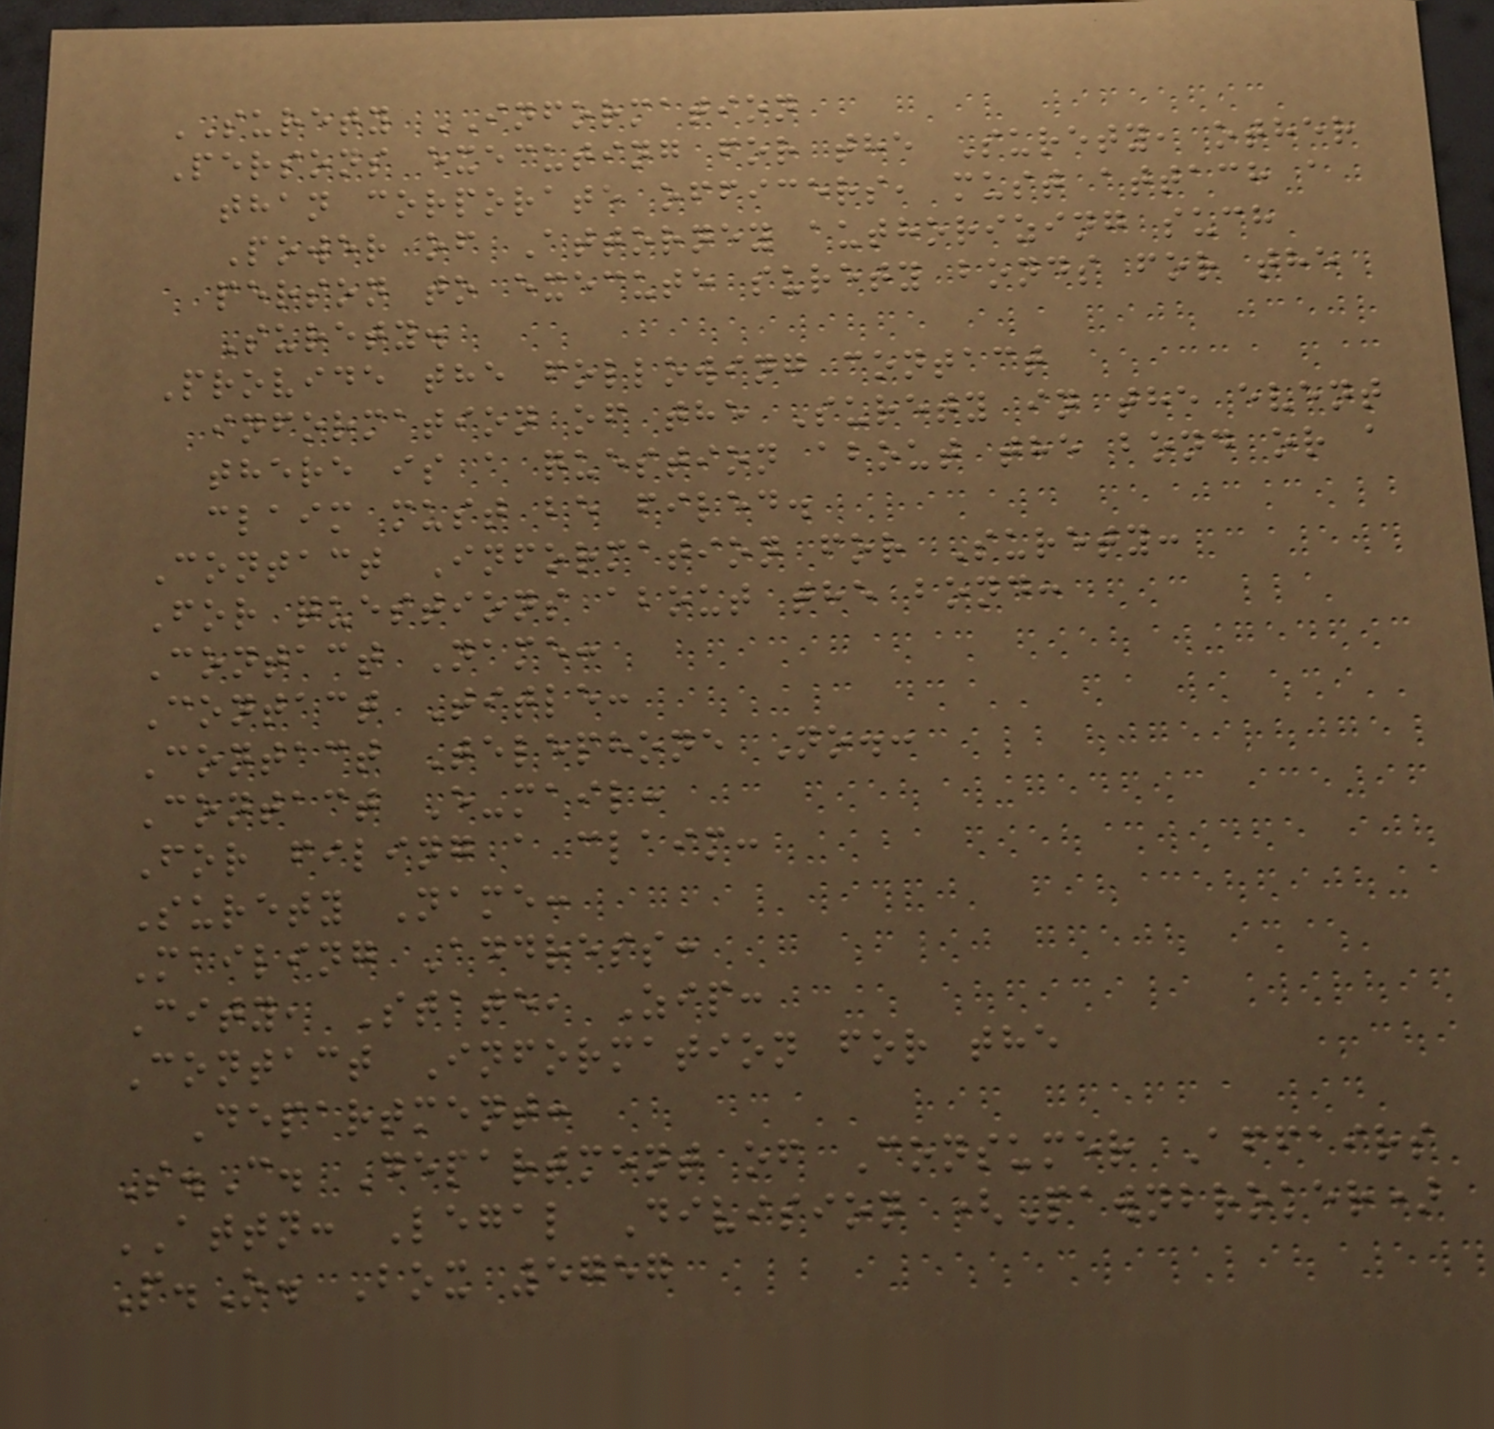SURETY INFORMATION
Persons executing for the Surety, other
than corporate officers, must attach a
Power of Attorney authorizing such
person to execute surety bonds for the
Surety.
Provide the following contact
information of the Surety in the event
there is a question about the bond or a
claim must be filed.
Contact Information for Surety:
For questions about the bond:
Contact Name:
Contact Title:
Contact Telephone No.:
Contact E-mail:
For filing a claim:
Surety Name:
Mailing Address:
City, State, Zip:
Contact Information for the
Department:
S.C. Department of Consumer Affairs
ATTN: Legal Division (Pawnbroker)
P.O. Box 5757
